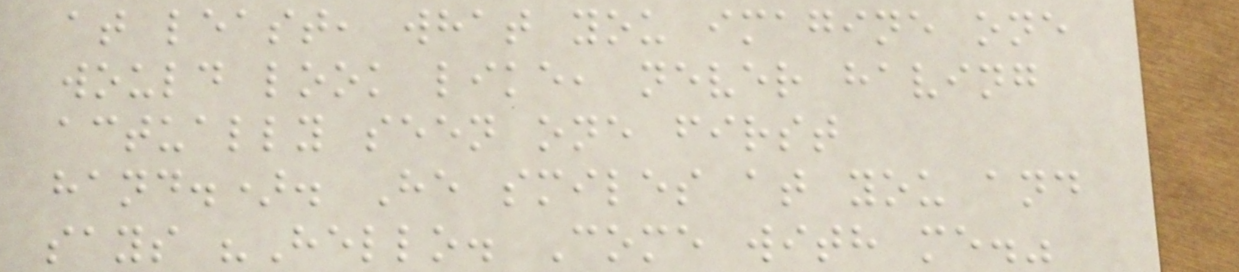at least, what you imagine one
would look like, never having
actually seen one first
hand.). He smiles at you and
says "Hello. Come with me."
